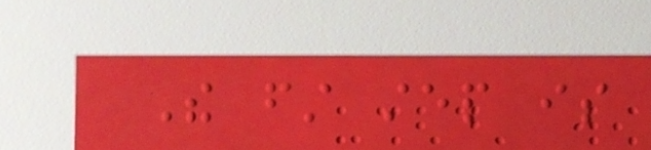The first step is
